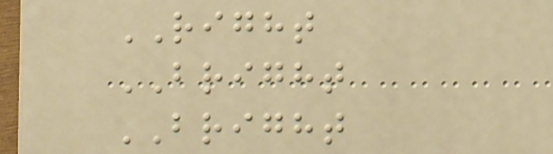RIGHT
BRIGHT
BRIGHT
